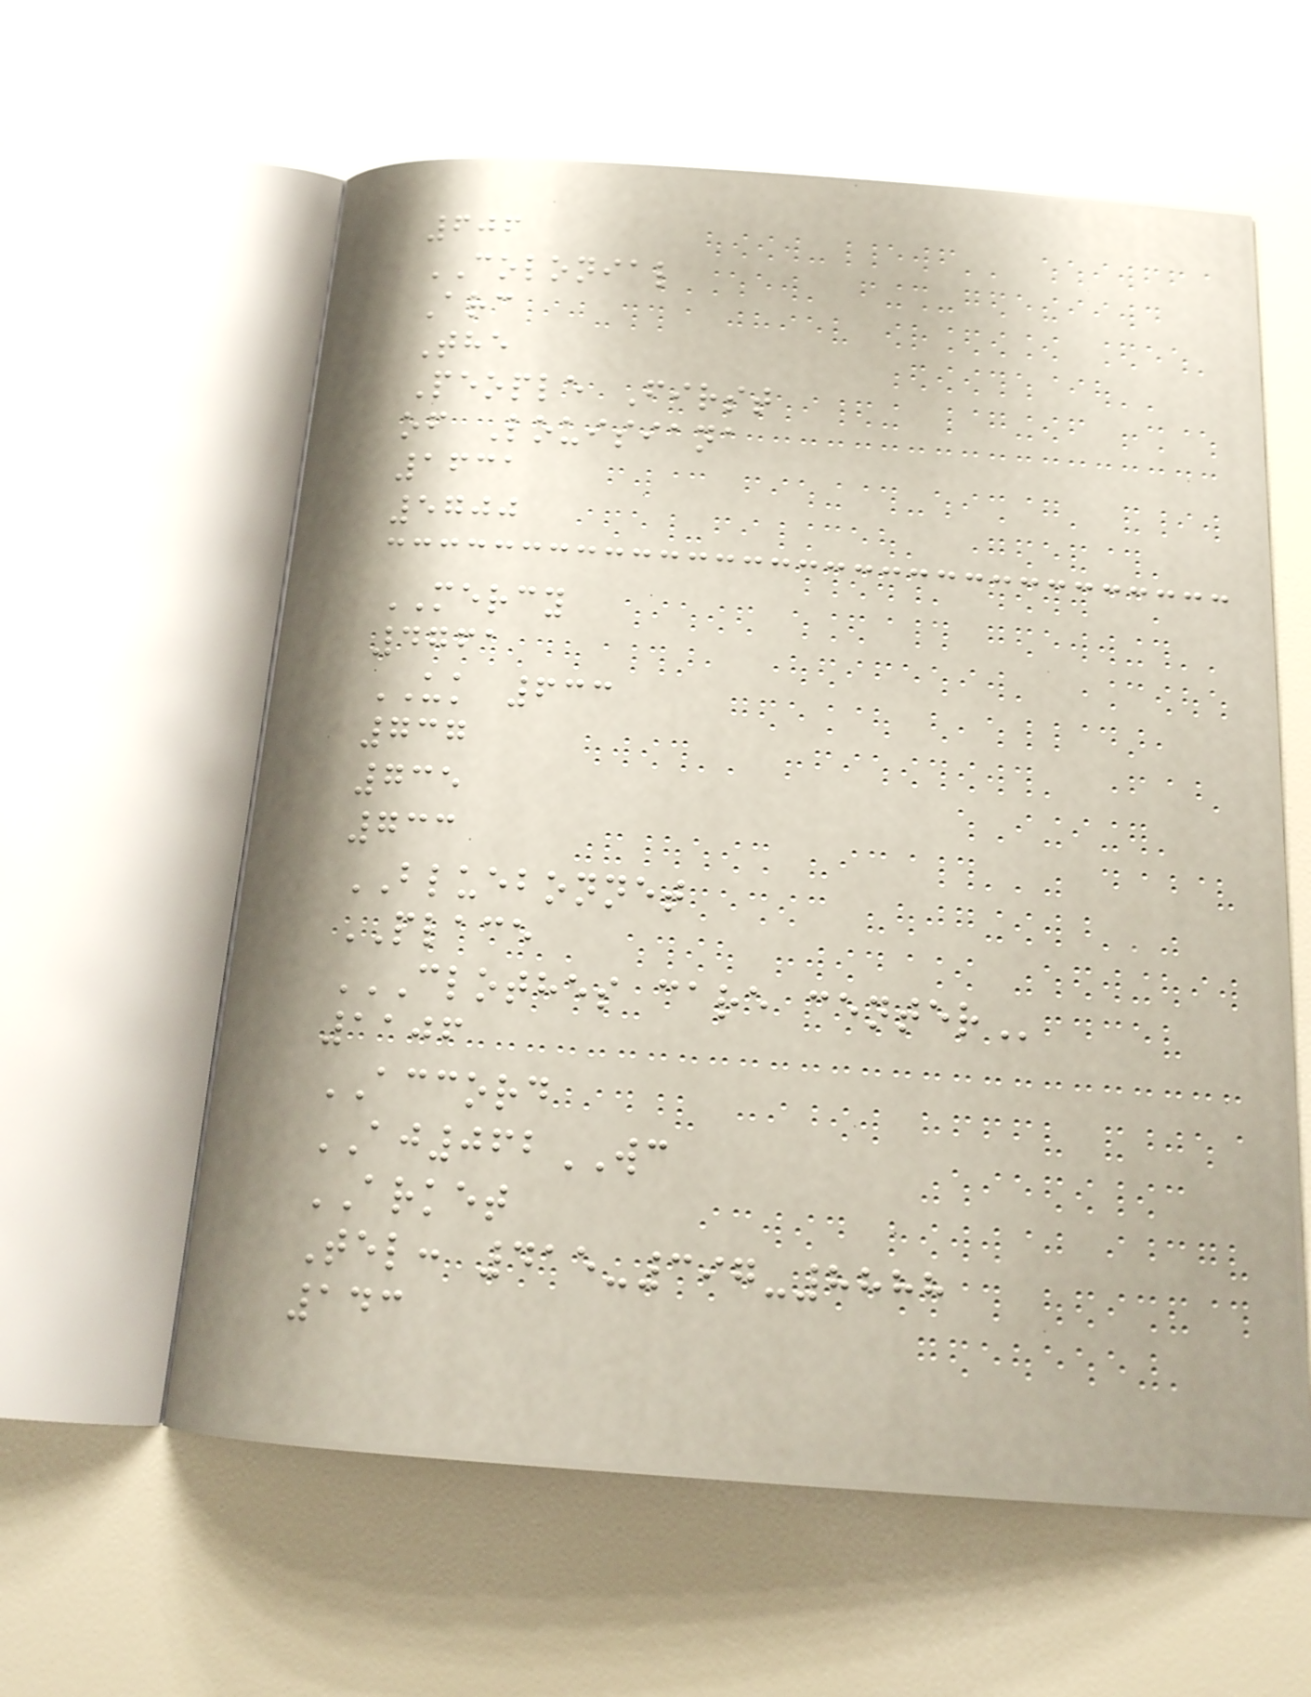606
COLONIAL
Arc
The
People First
of Louisiana
1631
5700
MERCY
4761
UK 633
737
735
733
BLUEBONNET
PLACE
CLOTHES CARE CENTER
1106
ACCORD
AJ062WC
ARKET
Tel: 415-397-8888
143
